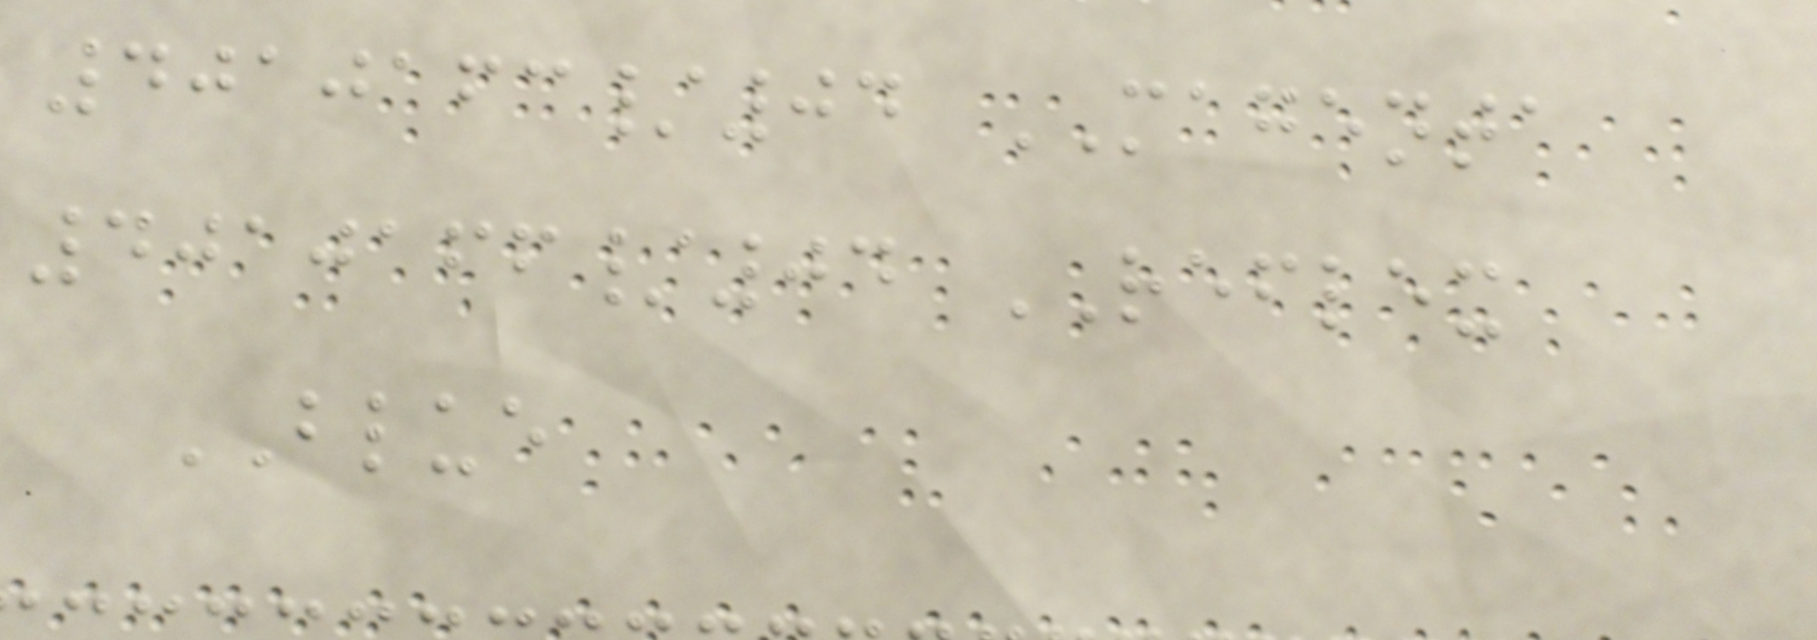4010163/04 MAGENTA
4010166/04 REFLEX
BLUE
